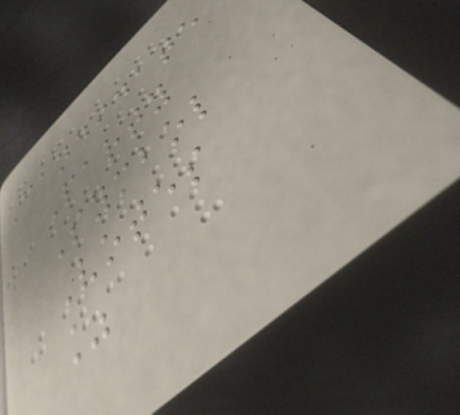Candidate
Party
Symbol
Votes
%
